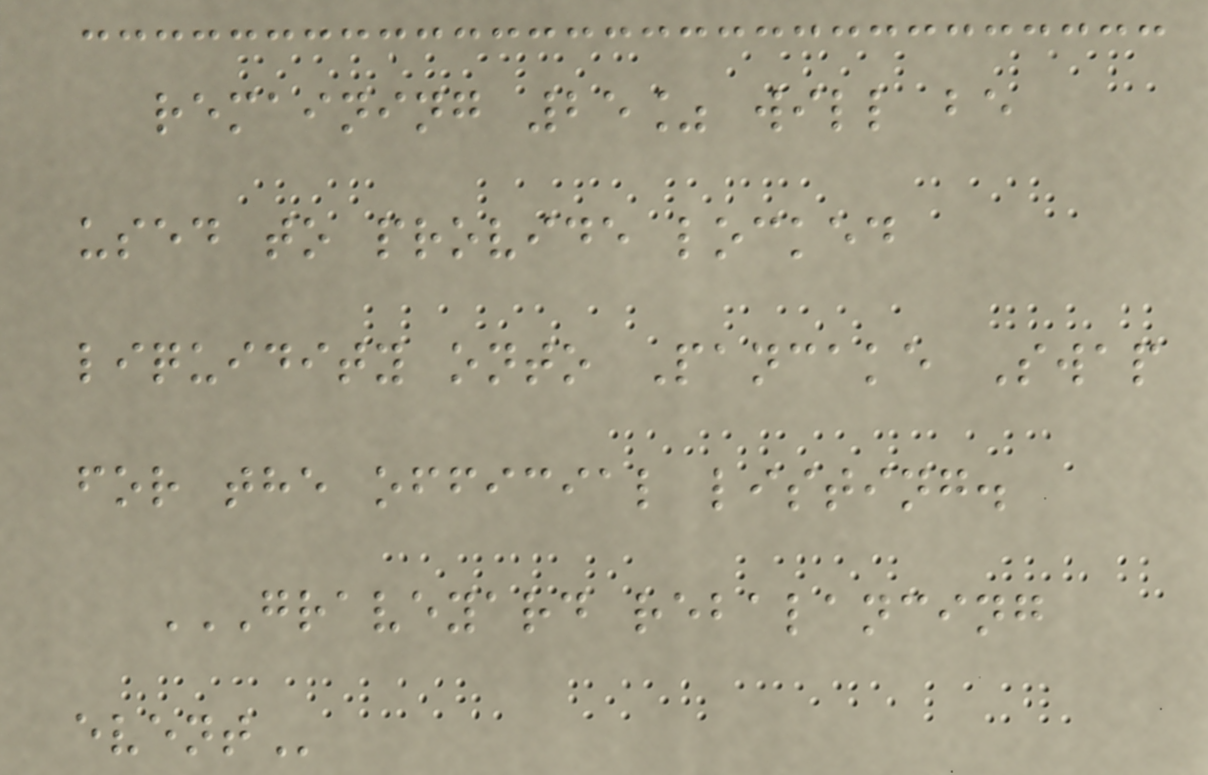remaining 25% will be
used to provide locked
liquidity onto Pancake Swap
for the official listing.
GRAVEYARD REBALANCING
EVENT
